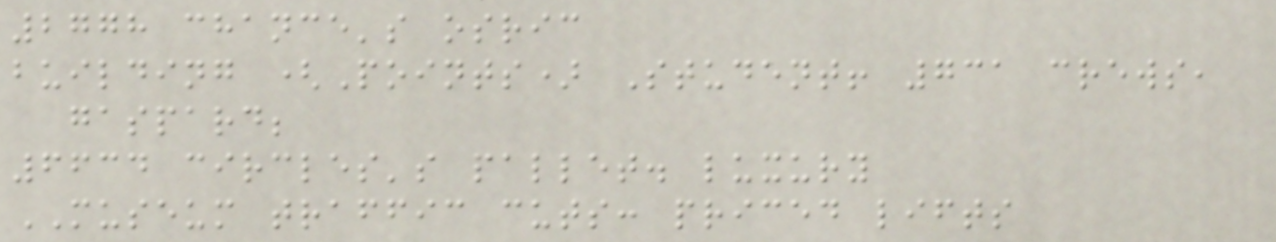2778 chance's osric
building (Points) Student! 731 crews,
gaspard;
6634 circles's pallet. luxury
MUSEUM traffic cuts: priced lifts
